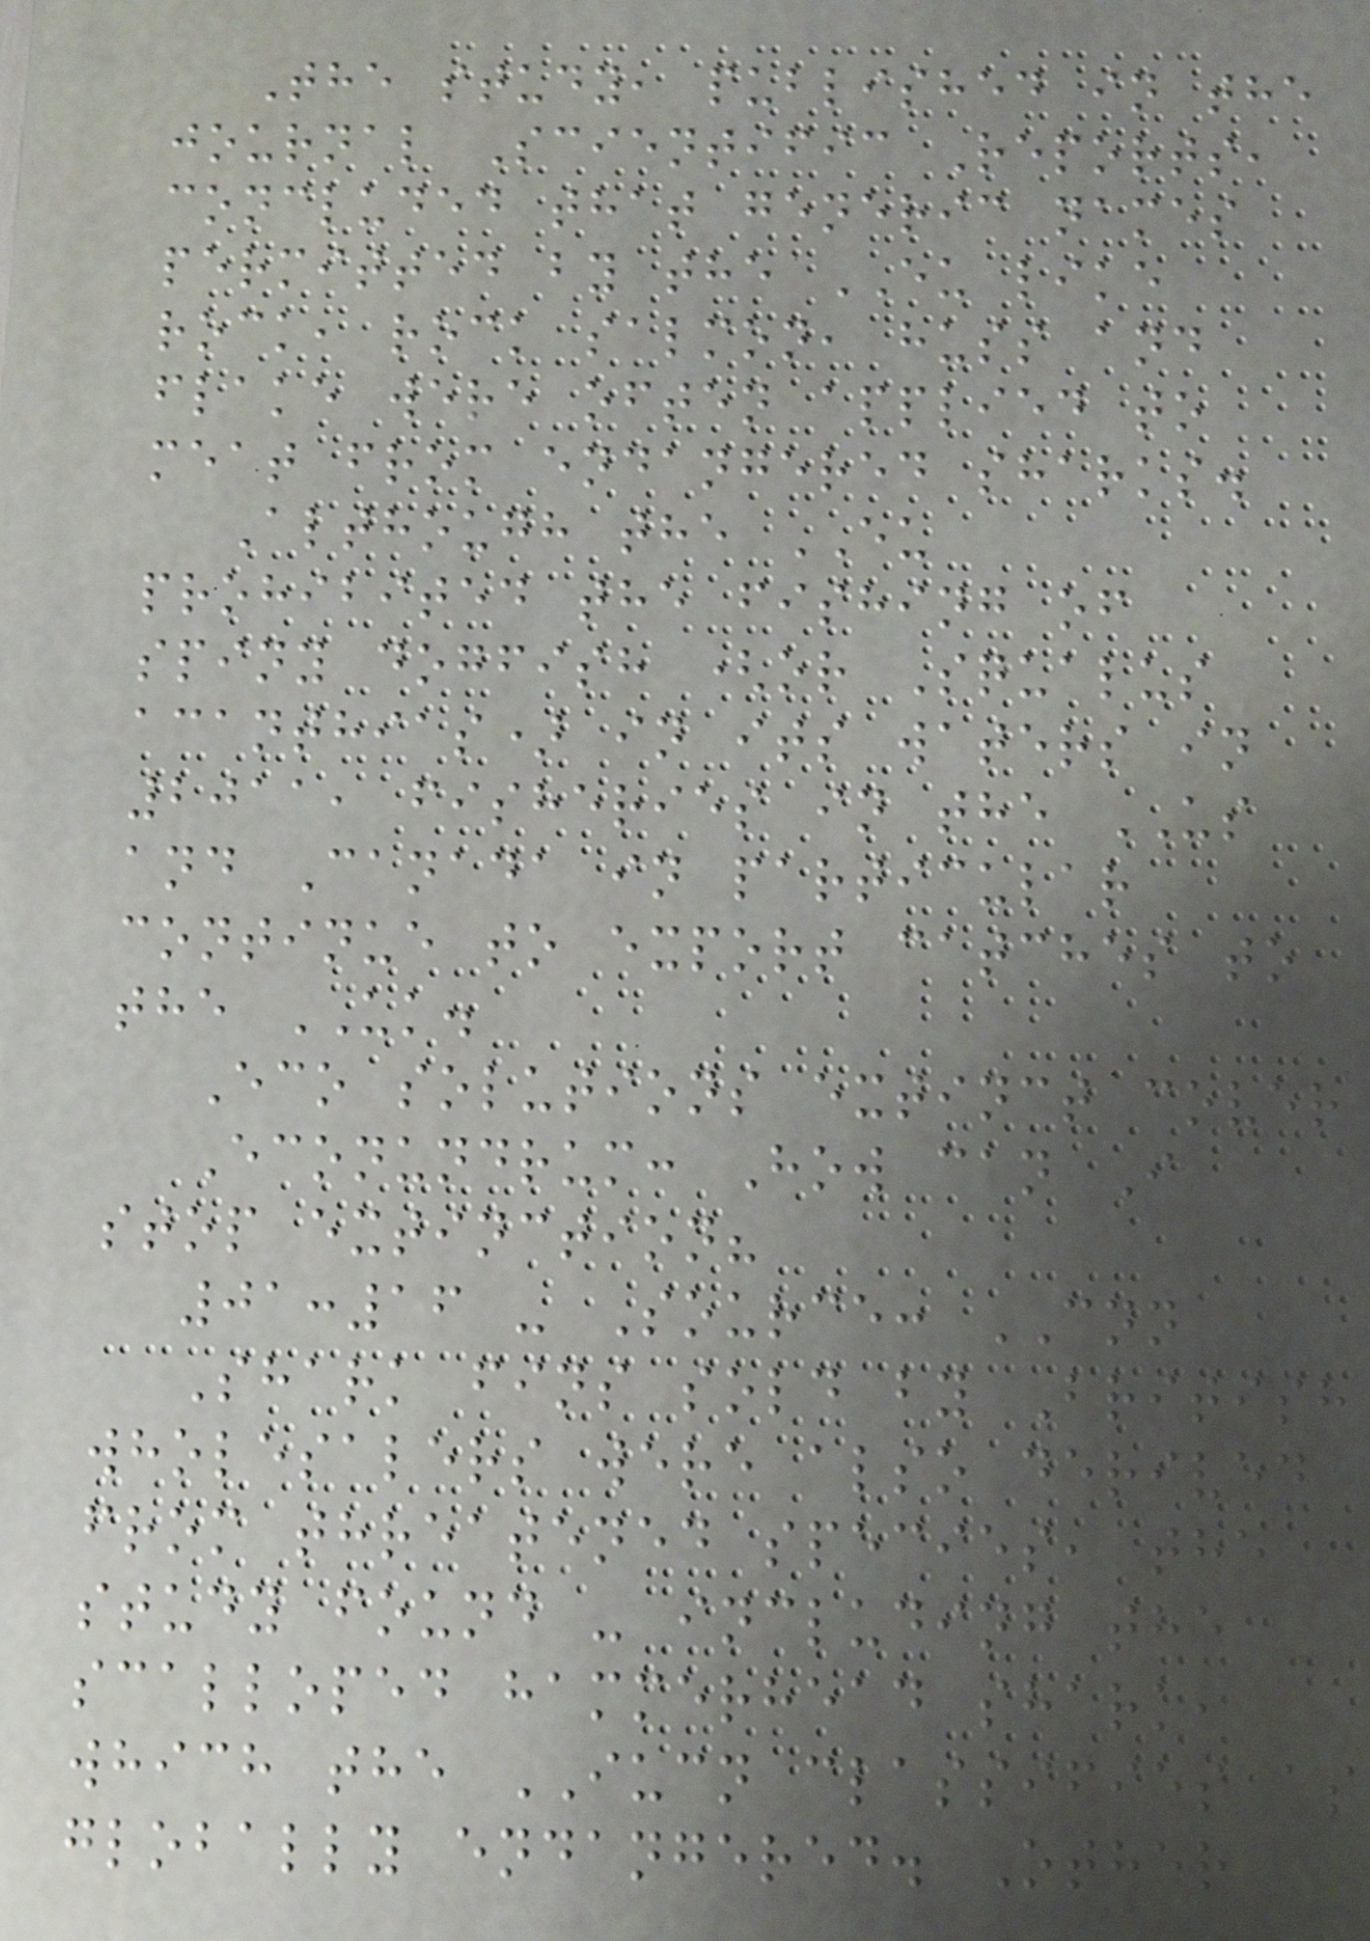The study, published in the
journal Scientific Reports,
concluded that generic names
permitted by the EU like
rock, rock salmon, huss and
flake were often applied to
meat from endangered sharks.
Although the EU
prohibited the fishing of
spiny dogfish (or Squalus
acanthias) in its waters in
2011, fisheries in the US
and Canada in particular
continue to export catches to
the UK.
Eco solutions extinct cover
Econundrum: How can I
stop extinction?
01:16 - Source: CNN
Shark fins sold by British
wholesalers were also derived
from threatened species, the
study found - including the
scalloped hammerhead shark,
which the IUCN classifies as
globally endangered. Other
